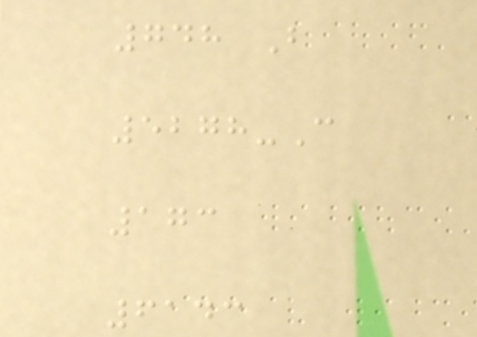748 B
5278-C
173
6143
